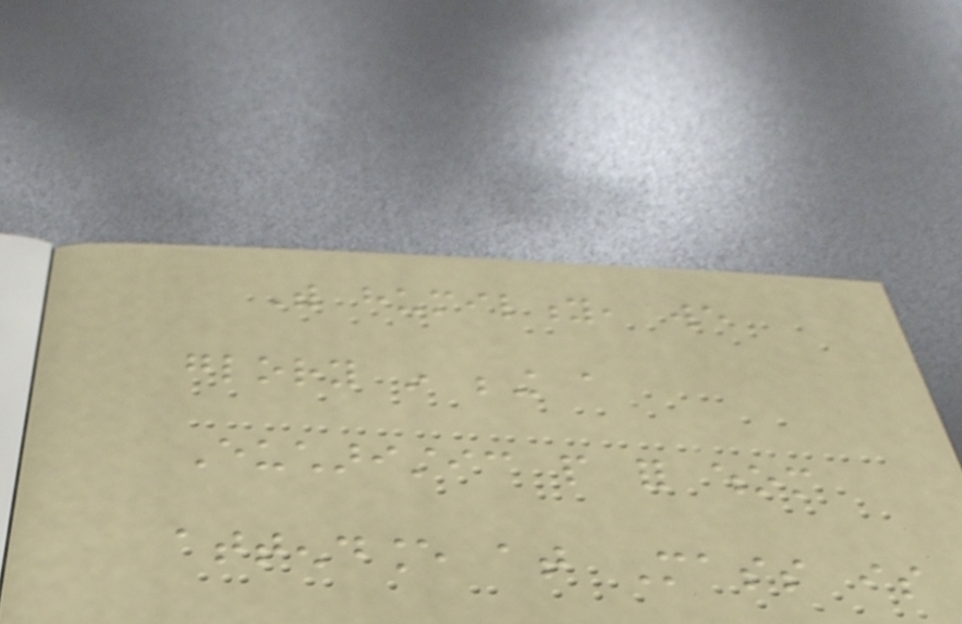With humility, we
glory in being a
Eucharistic people for whom
attendance at Mass is
